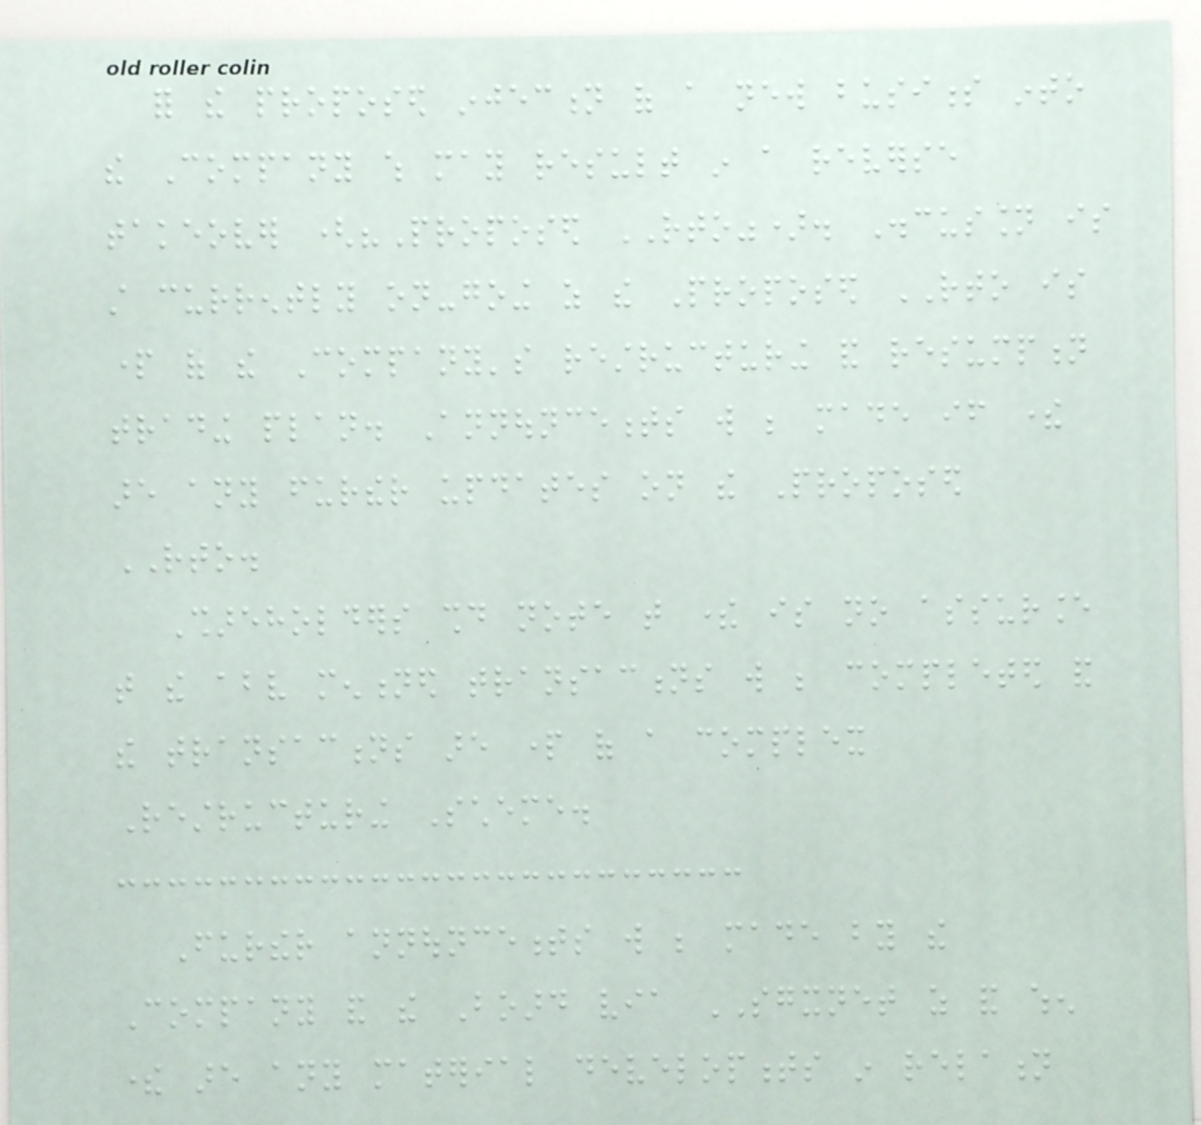for the proposed injection of a new business into
the Company which may result in a reverse
takeover ("Proposed RTO"). Discussion is
still currently on-going as the Proposed RTO is
part of the Company's restructuring and resumption
trading plan. Announcements will be made if there
are any further updates on the Proposed
RTO.
Shareholders should note that there is no assurance
that the above mentioned transactions will be completed and
the transactions are part of a complex
Restructuring Scheme.
Further announcements will be made by the
Company and the Board via SGXNET as and when
there are any material developments in relation
